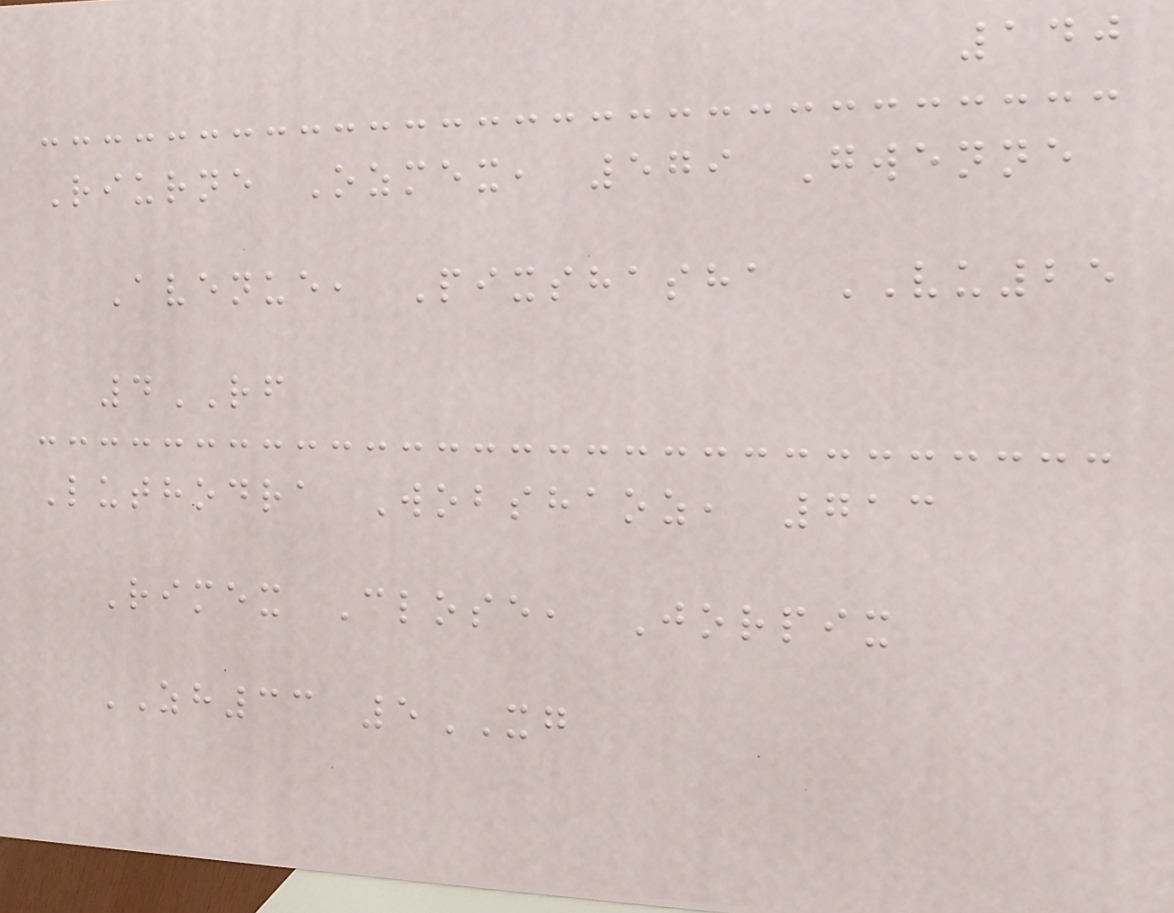140
Riurne Ozmex, 579 Gwenne
Avenue, Pixshasha VU25
4RF
Luthodra Wobshaoz, 713
Rimex Close, Jorpix
ZH33 5XG
